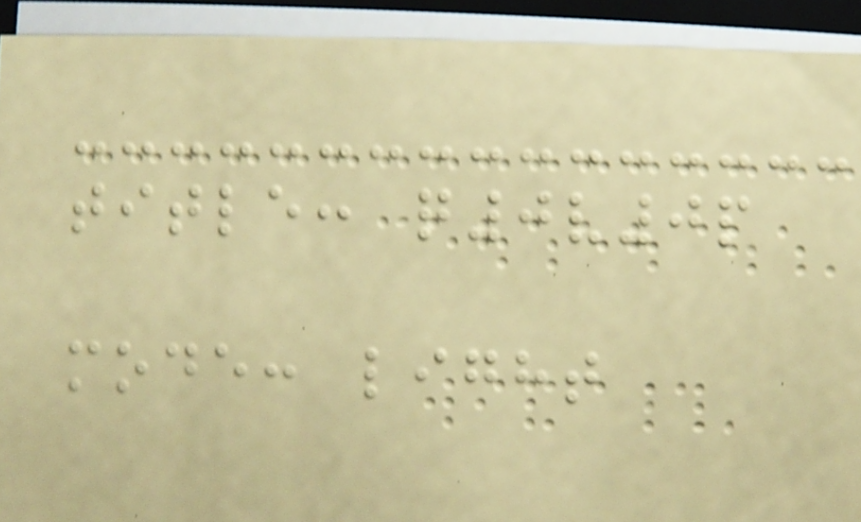title: q0v0p
mode: light
